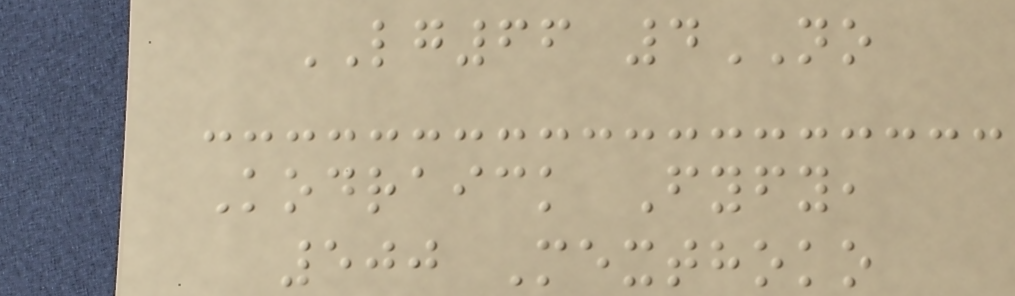LG66 4NO
Kodraick Fyfy,
500 Mexthoko
